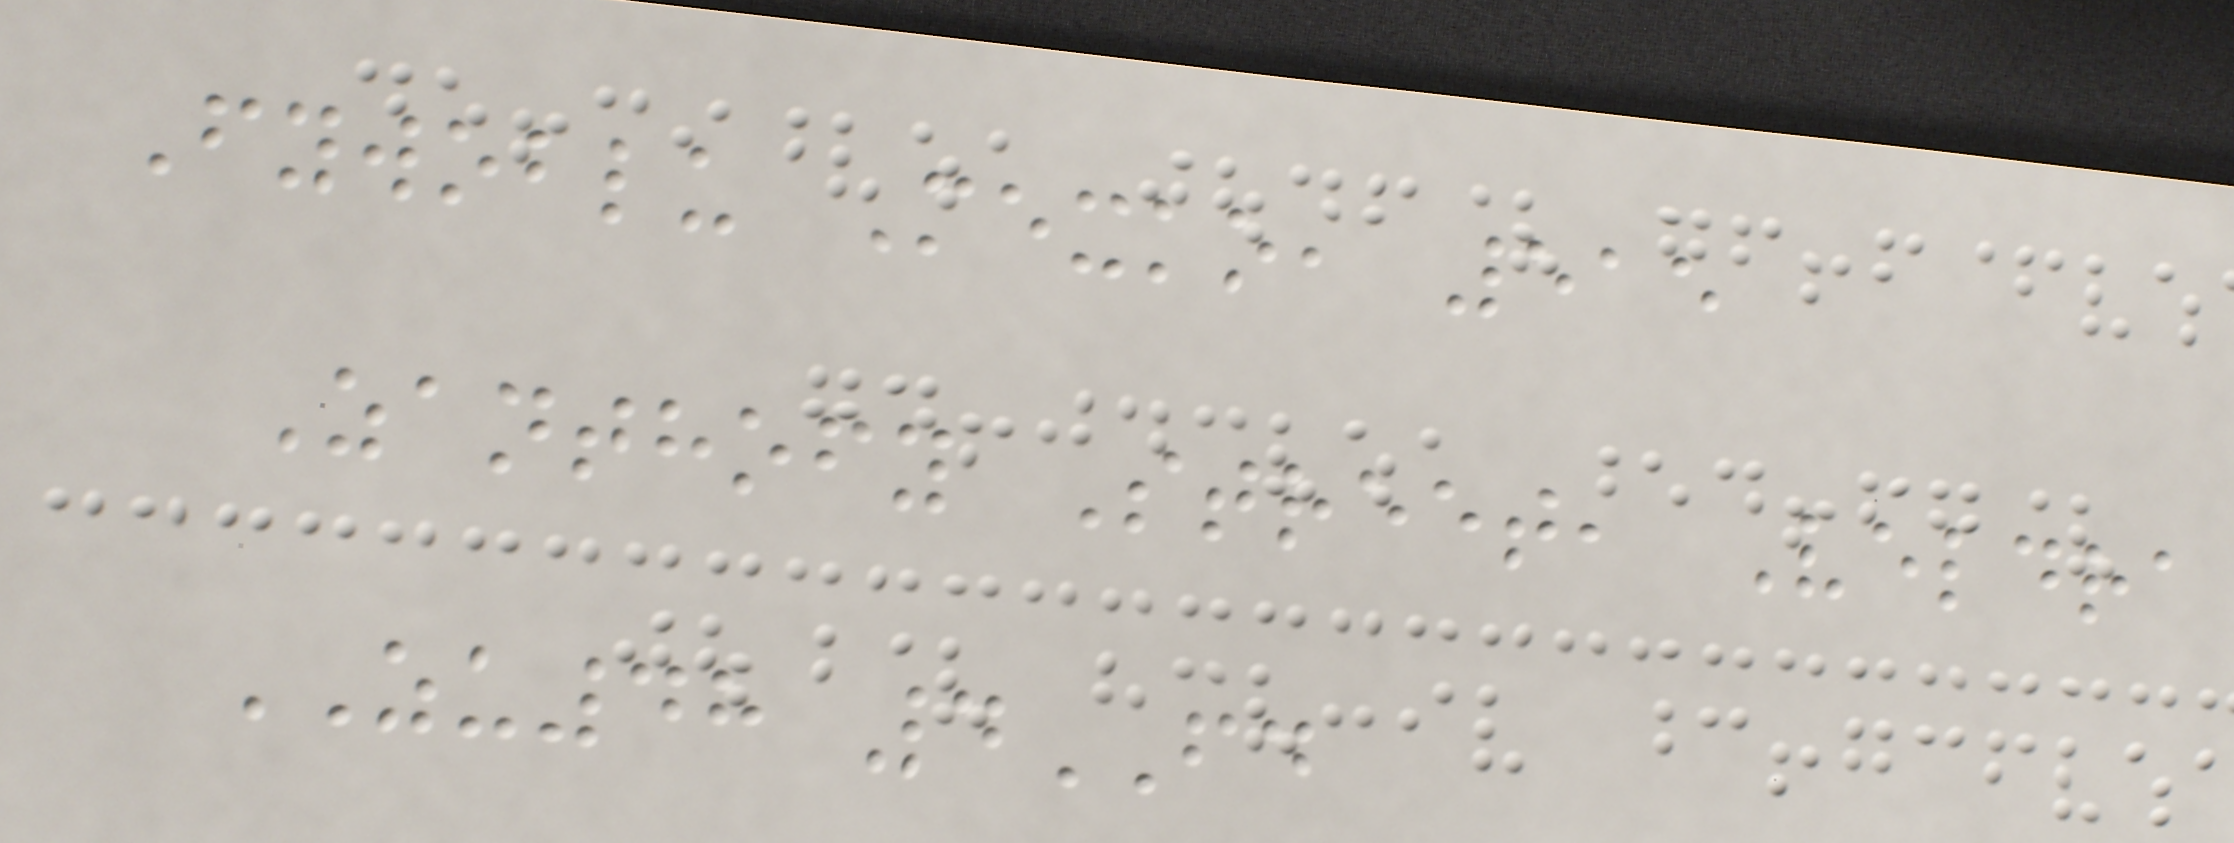Fywoblu Mexko, 515
Zanthofy Street, Veldra
ZU48 4FD
